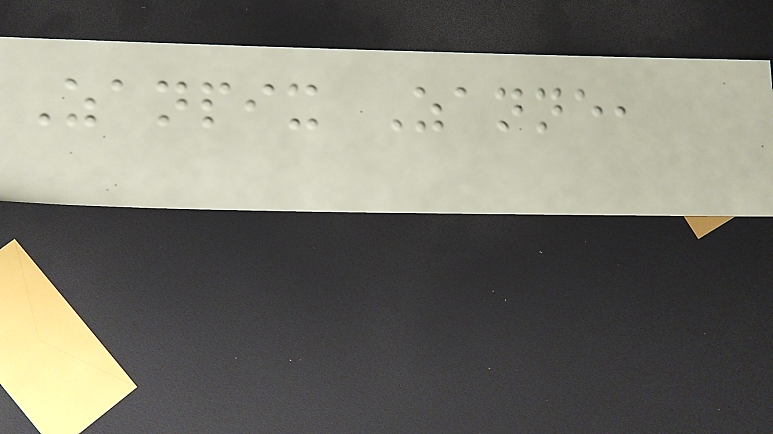Zanpix Zanne,
